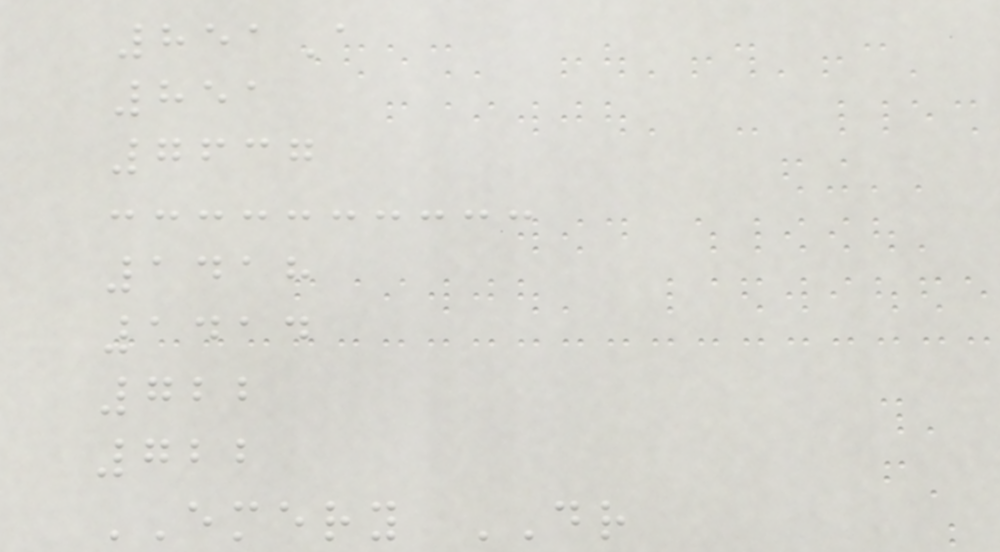851A
851
7637
1418
1414
722
722
EMERY DR
